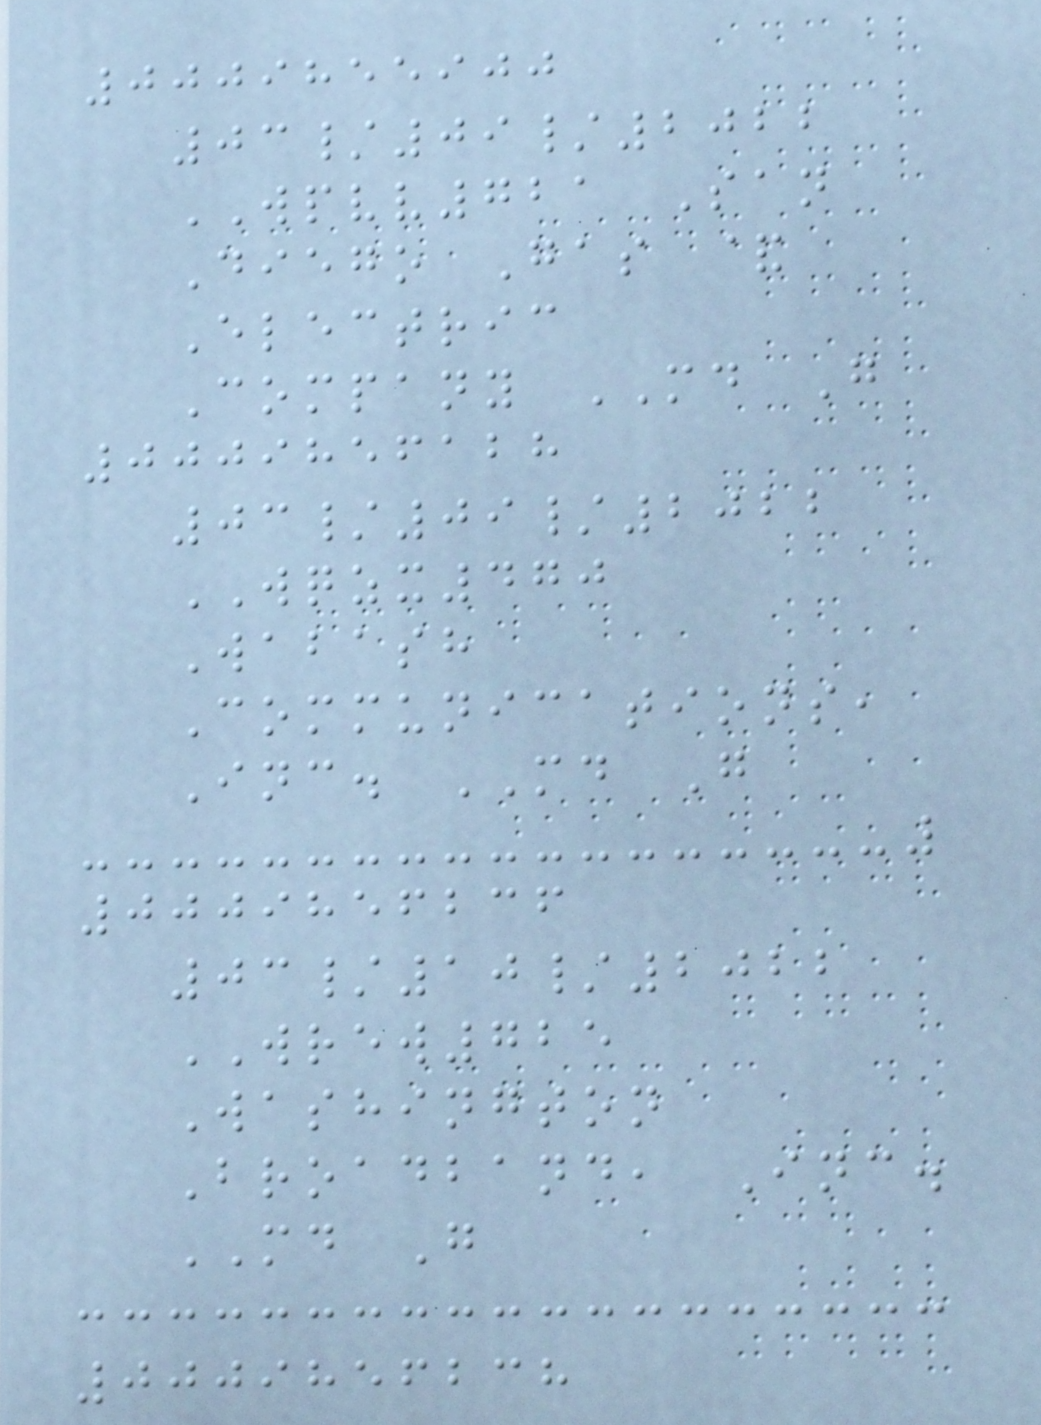0009855900
03/09/2022
WPVV721 San
Diego Gas &
Electric
Company MD G
0009856128
03/09/2022
WQZX470
Wabash
Communications,
Inc. MD G
0009856236
03/10/2022
WREW725
Washington
Broadband, Inc.
MD G
0009856238
